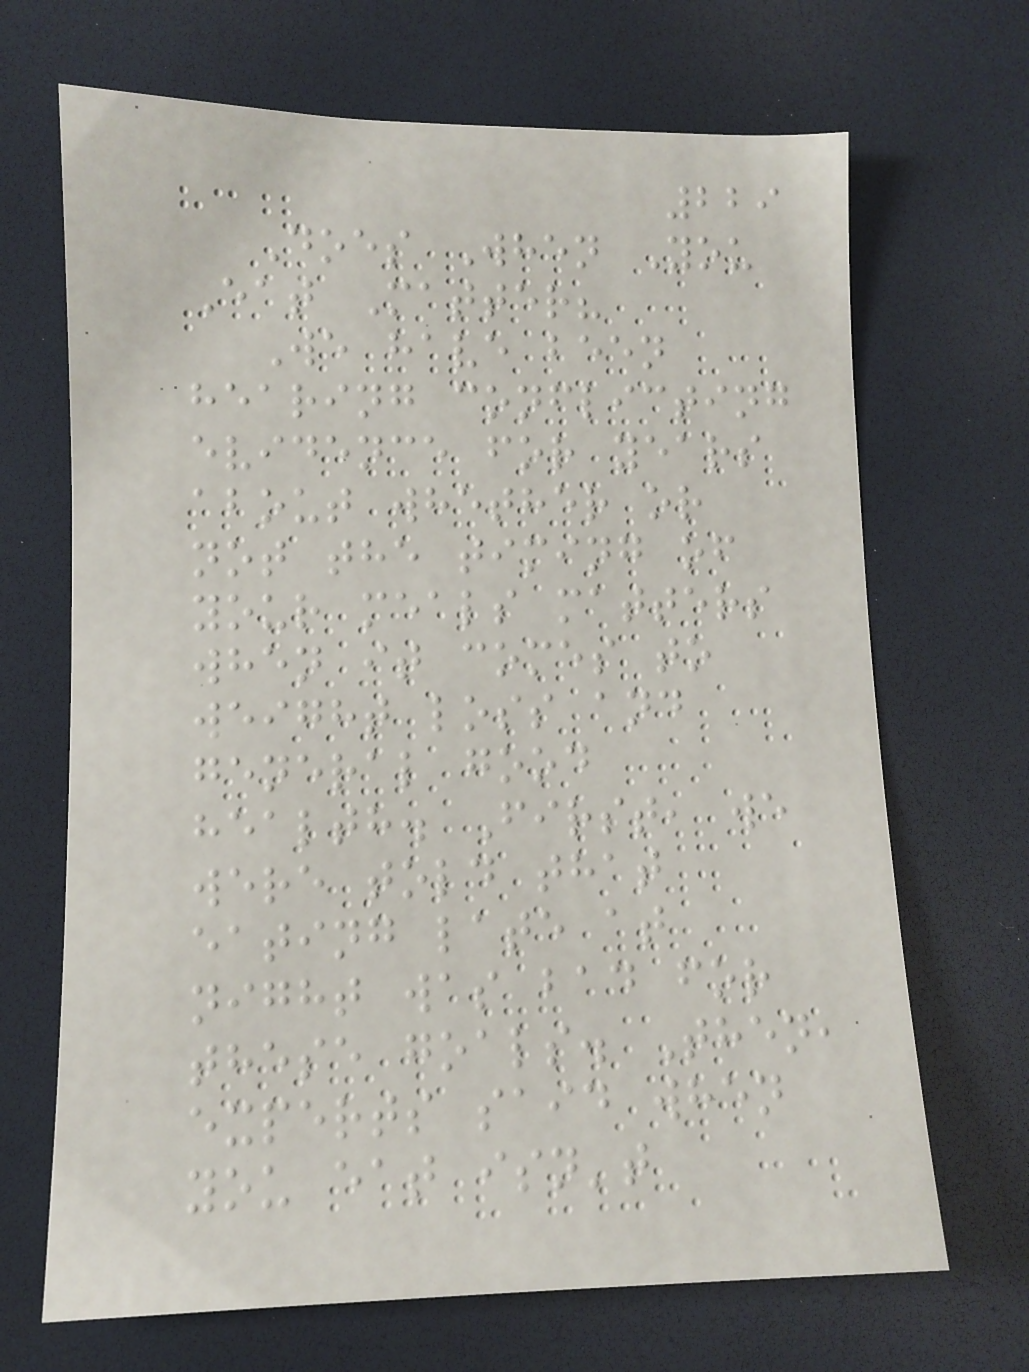229
Does When You
Eat Matter?
We have been
hearing conflicting
evidence for years
about whether or
not the timing of
your meals matters
when it comes to
weight loss and
general good
health. First, we
were told that
eating late at
night was bad for
these goals. Then,
experts said when
you eat isn't
